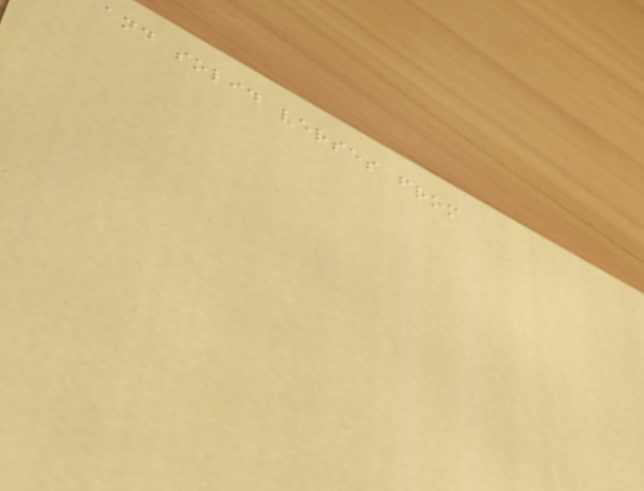and solid verses from
